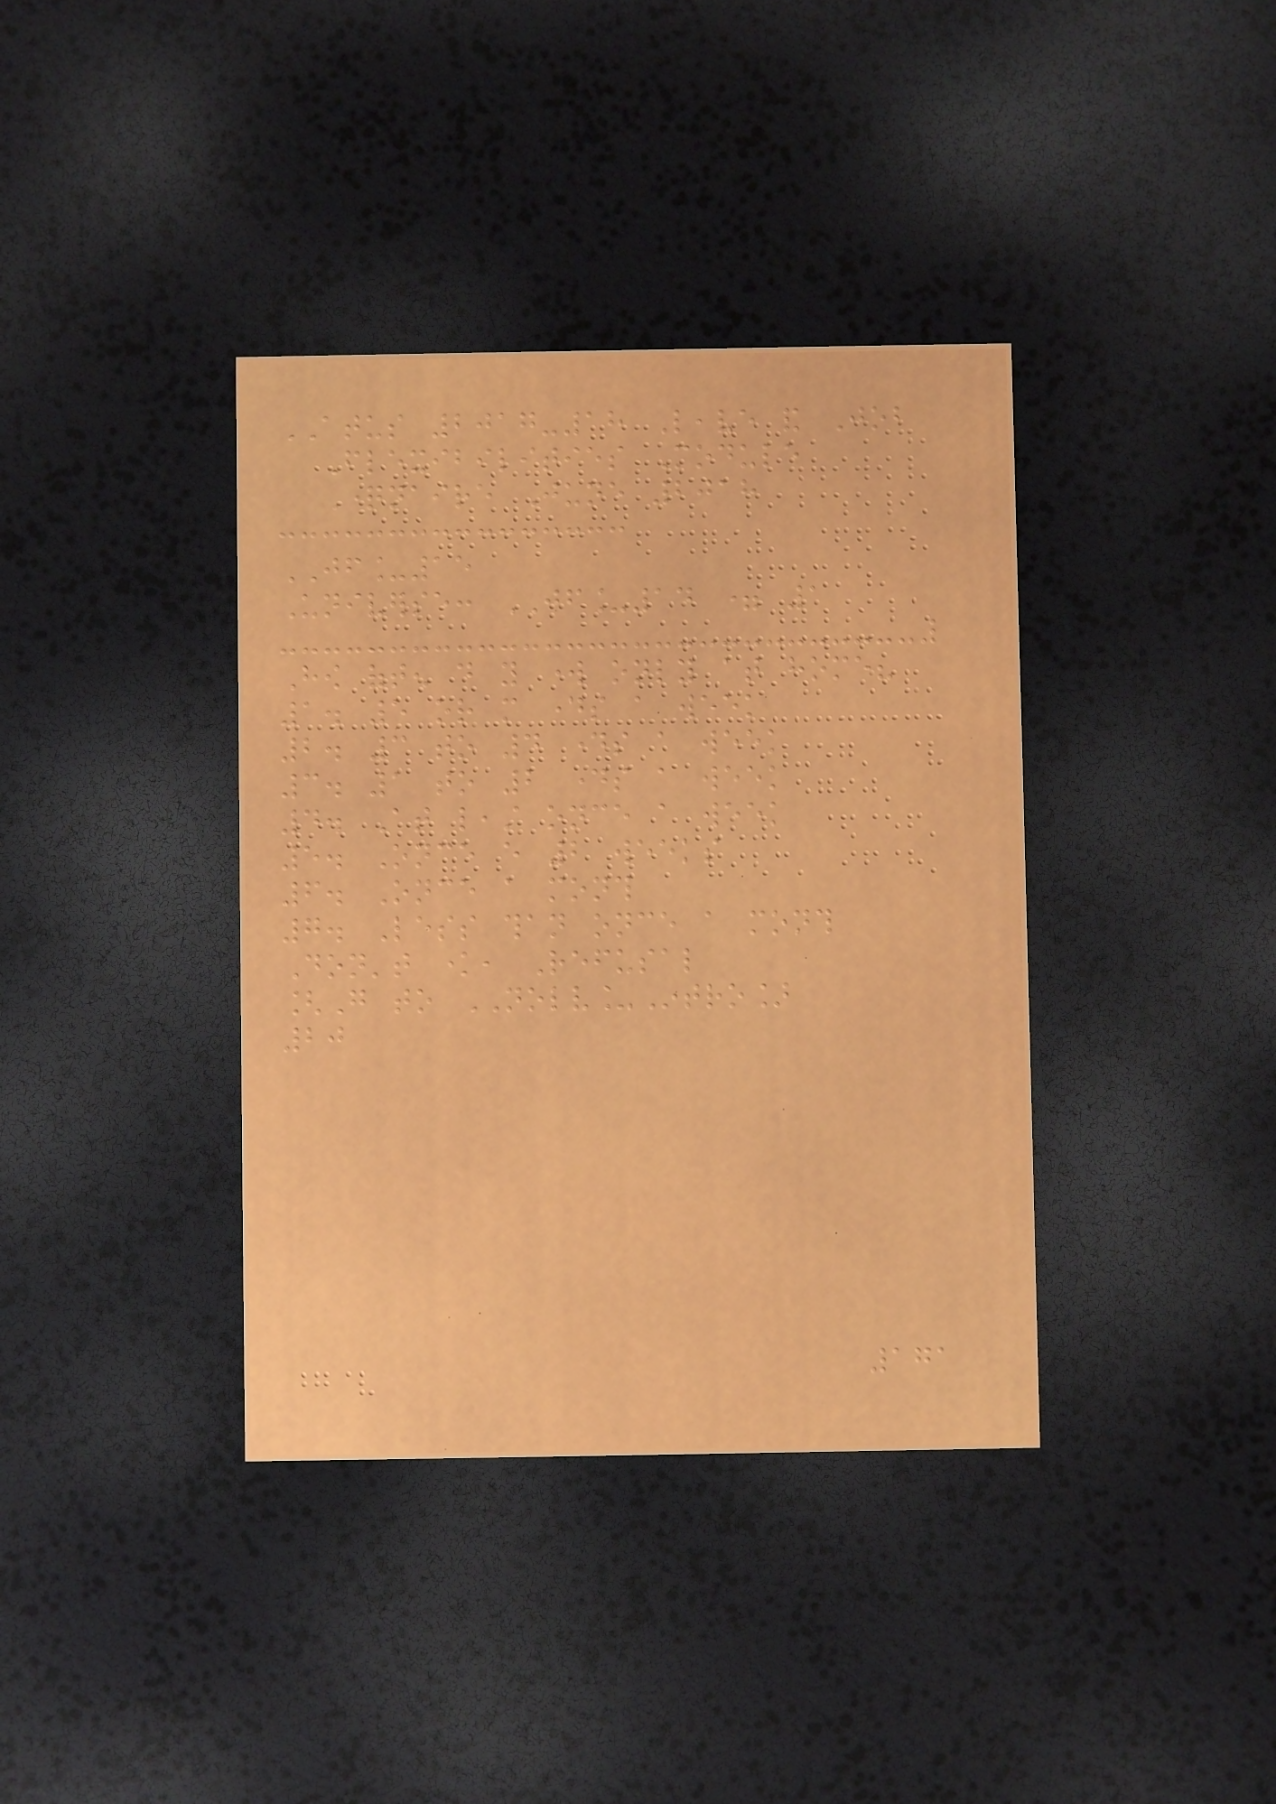ATUS 2017-18 Leave and Job
Flexibilities Module
Questionnaire June 2018
JF_15
Universe: JF_14 = 1
How often do you work only at home?
1. 5 or more days a week
2. 3 to 4 days a week
3. 1 to 2 days a week
4. At least once a week
5. Once every 2 weeks
6. Once a month
7. Less than once a month
Don't know, Refusal
[Go to NOLV_Intro]
20
171
